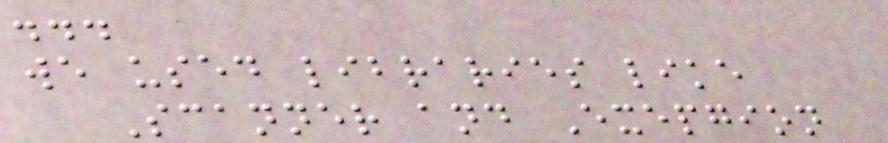...
we used libraries like
Scanner and Exepgion
